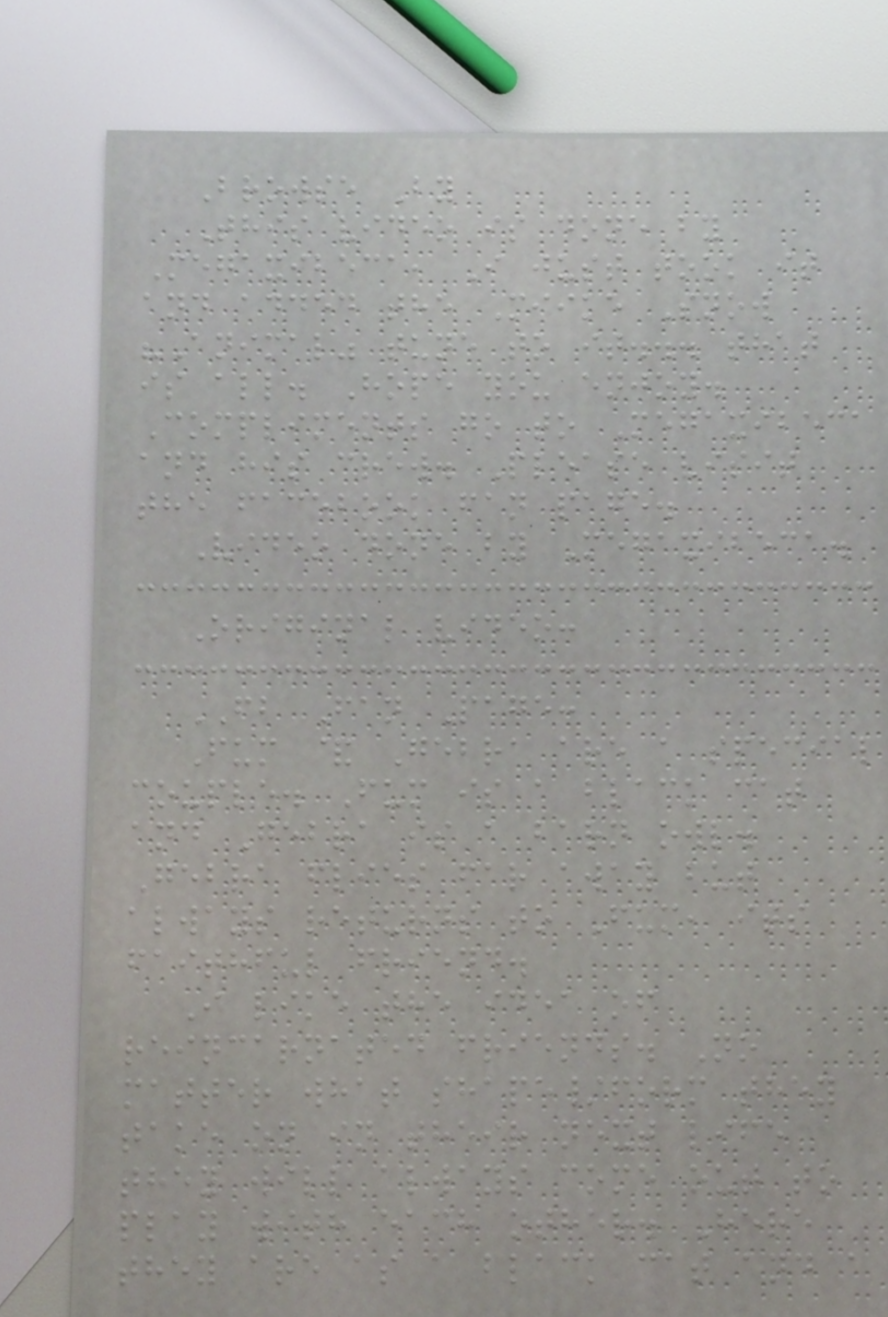Browse By
This video is done by
Megaxibeca, I just took it
and added the Miike Snow
"Animal" tune to it... that
is all. Hope you enjoy.
Compliments go to Megaxibeca
and his crew. Please visit
the facebook fan page.
Video done by Megaxibeca.
Original video:
FB Fan Page:
Fum & Gebra are a special
couple. Fum is a black cat
and Gebra is a barn owl.
Gebra flies far away but
always returns to Fum, its
faithful friend.
I like the idea of
reincarnated friends. No
matter what shape/form they
take on in their next life
they will always come out to
play with each other. Here
they are as a black cat and a
